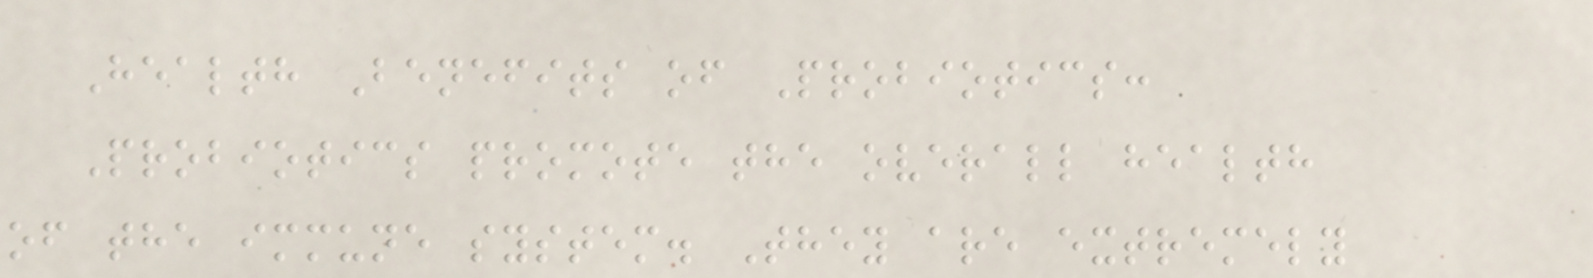Health Benefits of Probiotics:
Probiotics promote the overall health
of the immune system. They are extremely
